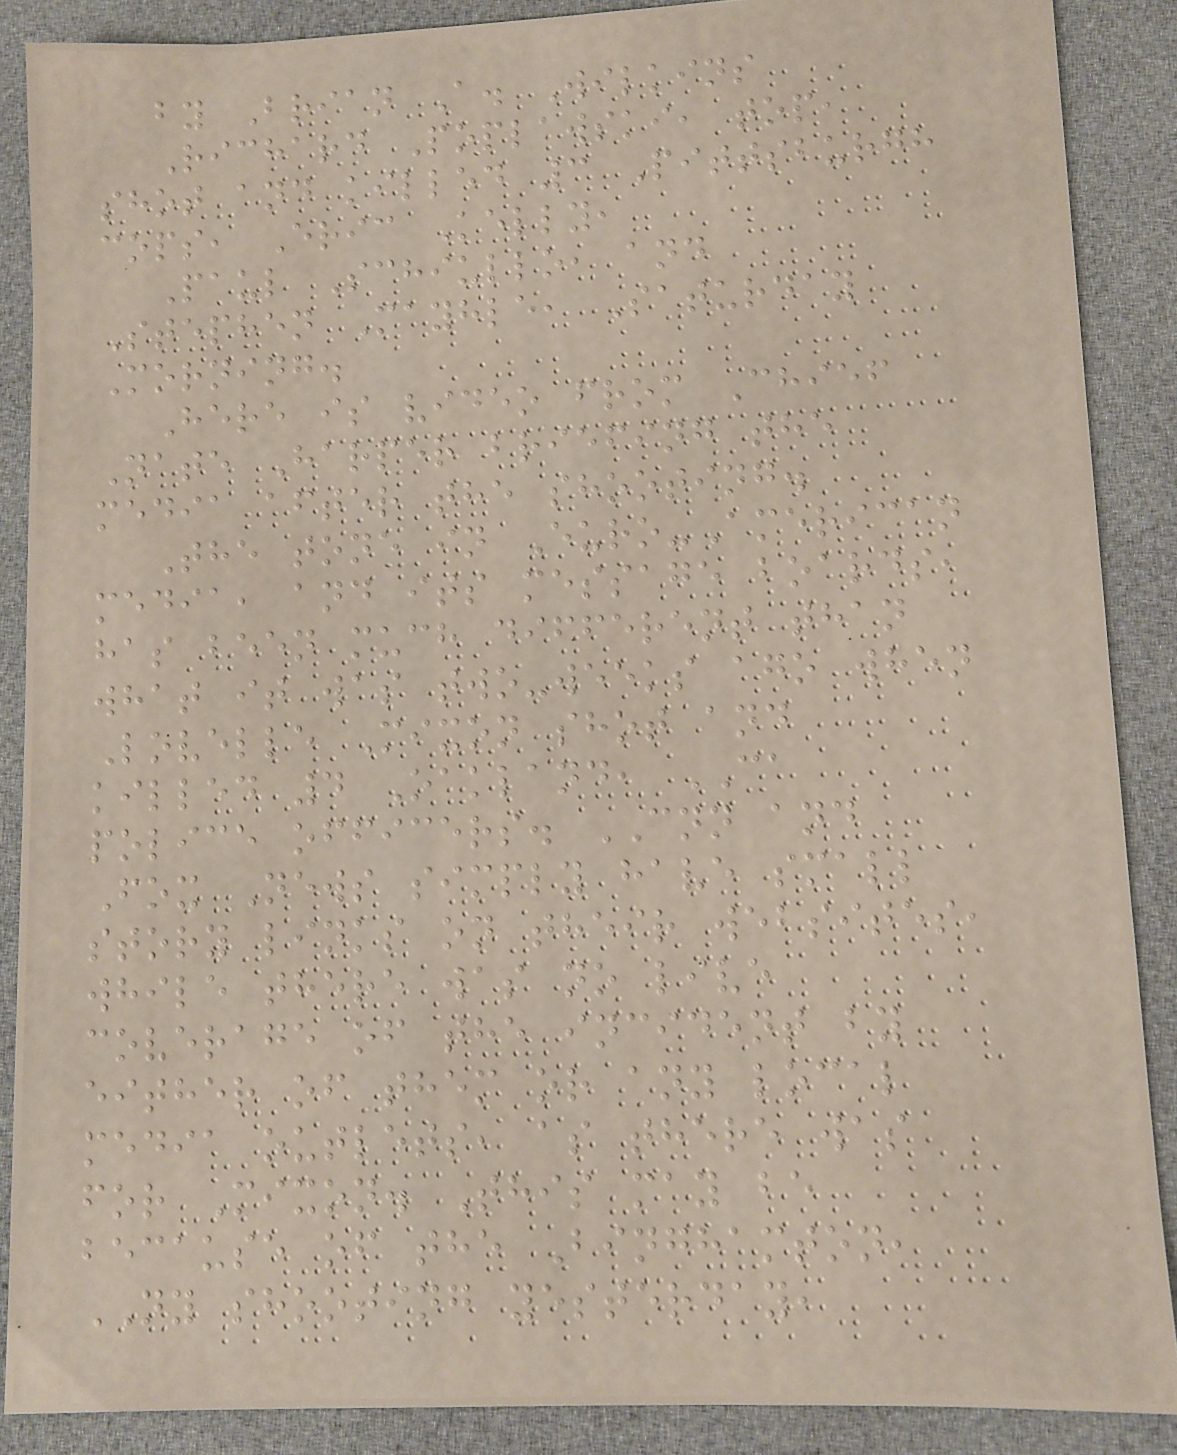by Brian A. Wilkins
Richard Poplawski, top,
shot and killed 3 Pittsburgh
cops, Eric Kelly,
Paul Schiullo, and
Stephen Mayhle, Saturday
Morning.
Here is video from Chief
Nate Harper briefing the
media after the shooting.
The tone in Euro-American
media, and its message boards,
has been much different than
what it was two-weeks ago when
Lovelle Mixon shot and
killed 4 Oakland, CA
police officers. CNN and
Fox News simply have small
story links on their websites,
while there was no live
coverage of the incident by
either of them or any local
media outlets, as there was
for Mixon. This may be
because of the Binghamton,
NY shooting yesterday,
